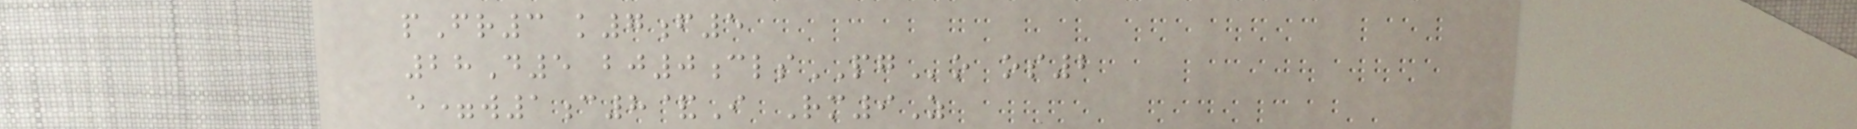pFr3 k7f5
28D5 bj0clsPGo os2
e=w1c8&I Rm9Z
